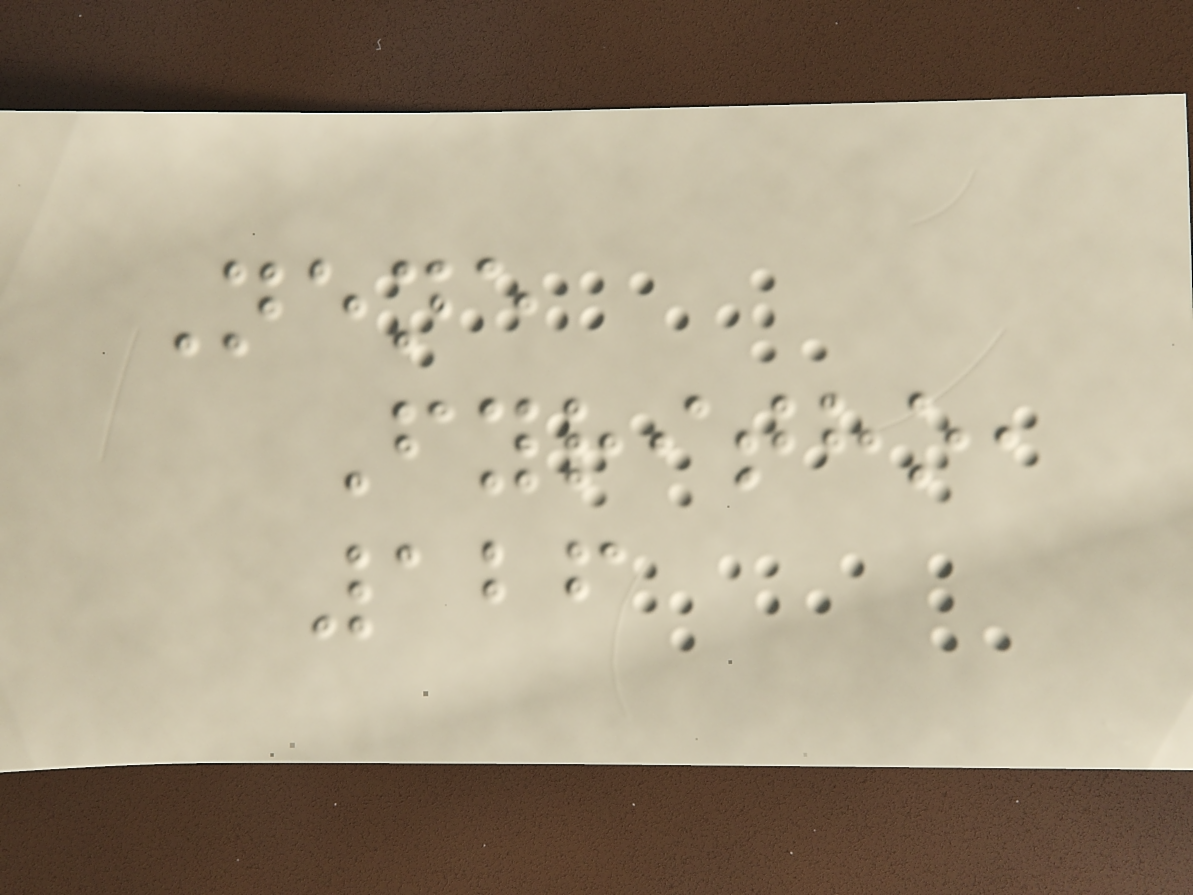Nene
Fyritho,
126
